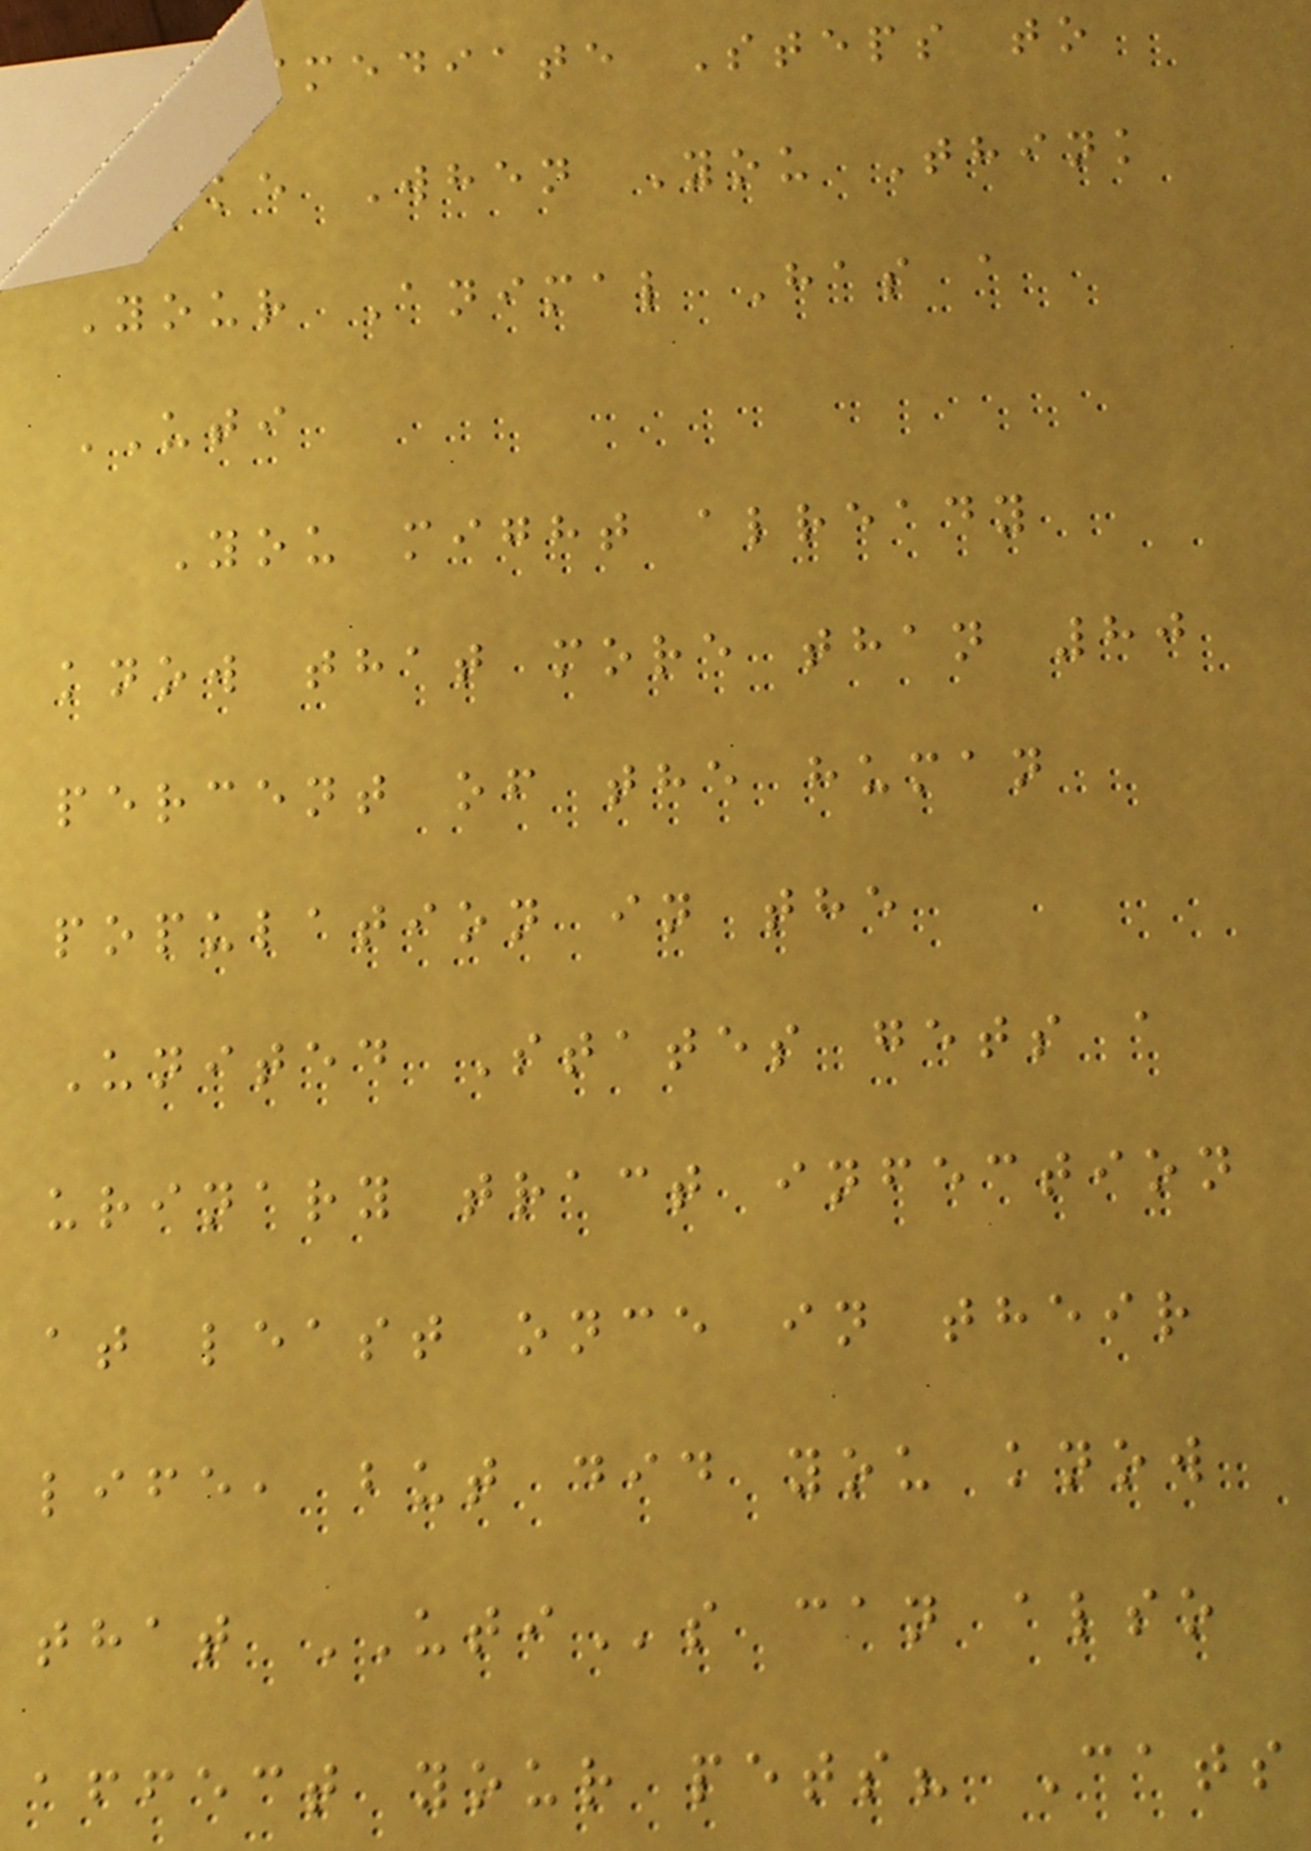Immediate Steps to
Take When You Think
Your Animal Has a
UTI
You might already
know that more than 80
percent of the human
population in the
United States gets a
urinary tract infection
at least once in their
life, but did you know
that UTIs can also
affect your pets? Cats
